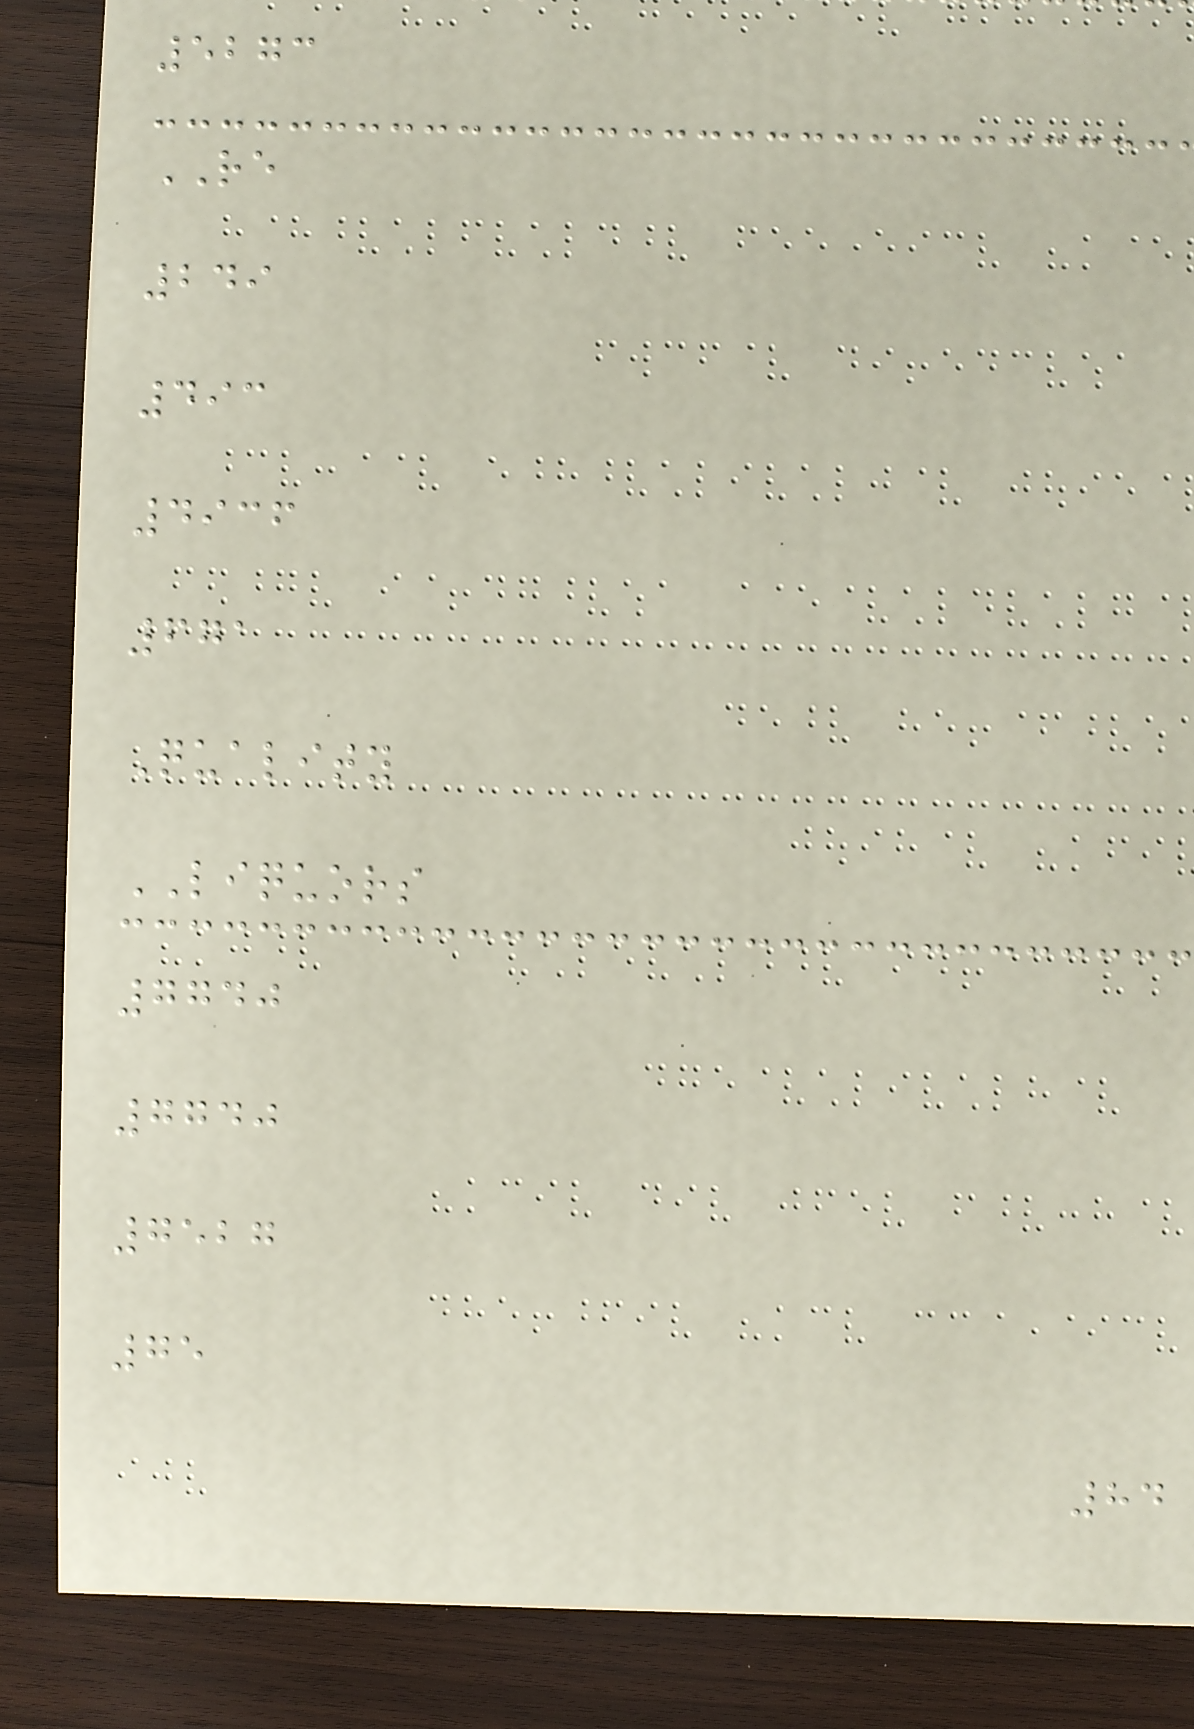5273
RE
249
493
4936
671
Quality
LIQUORS
7740
7740
7527
75
84
